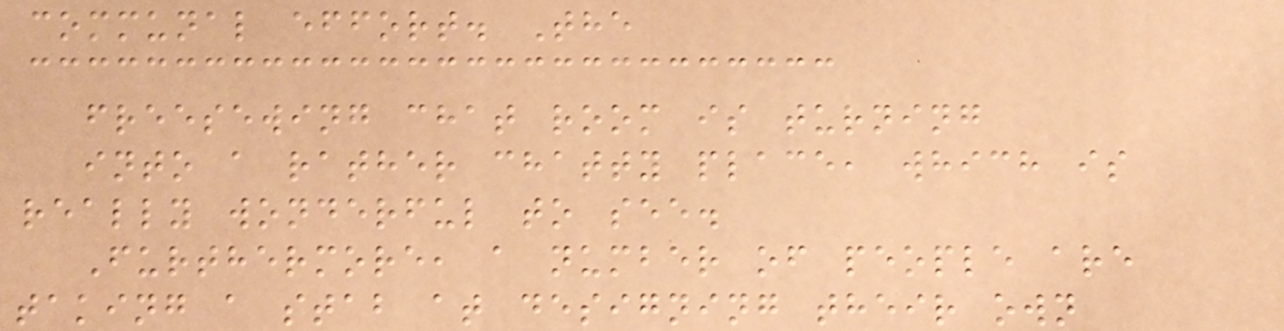communal effort. The
freesewing chat room is turning
into a rather chatty place, which is
really wonderful to see.
Furthermore, a number of people are
taking a stab at designing their own
